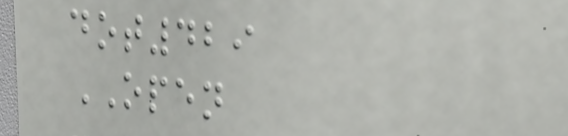dot429
OPEN
